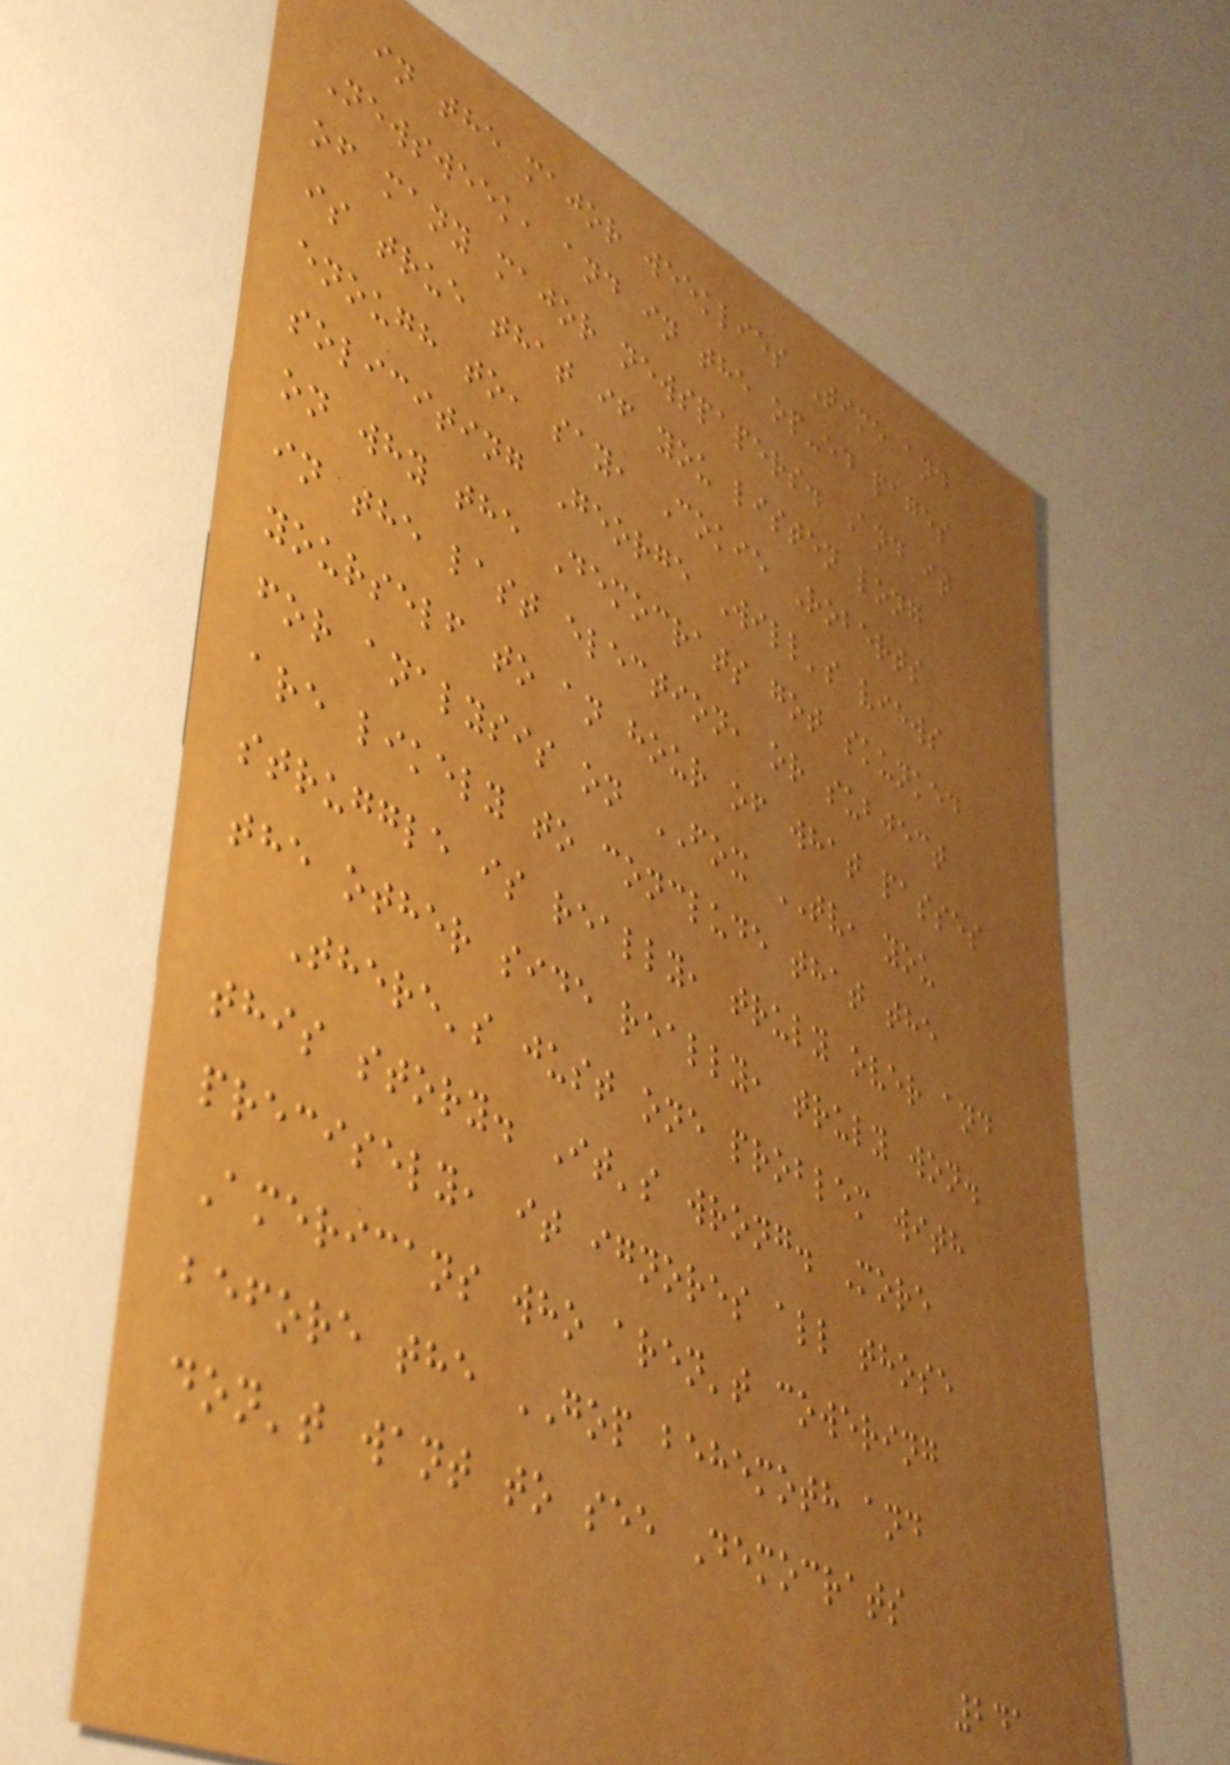in the major weeklies Time and
Newsweek, and in the op-ed pages
of many major newspapers. And it
is true that if you listen long
enough to, say, Cokie Roberts
soliciting George Will's views
on why the Democrats got skunked
in the last election, or subject
yourself to an hour of what passes
for analysis on FOX TV, you
are likely to conclude that the
struggle is really, truly over and
the other side really, truly won.
There's just one problem with
this story. It's wrong. More
precisely, it ignores all those
Americans who aren't cowering
before the GOP behemoth and
don't want to see Democrats
241
